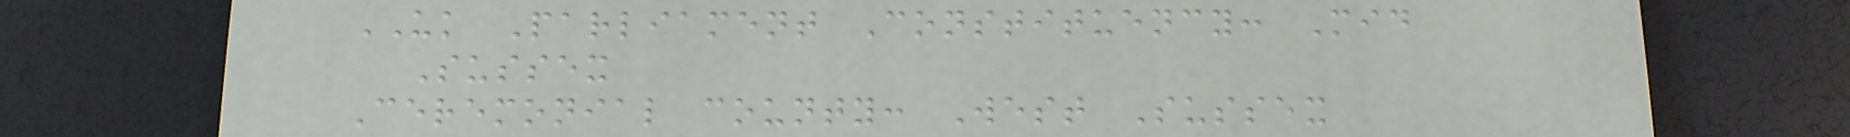UK Parliament Constituency: Mid
Sussex
Ceremonial county: West Sussex
